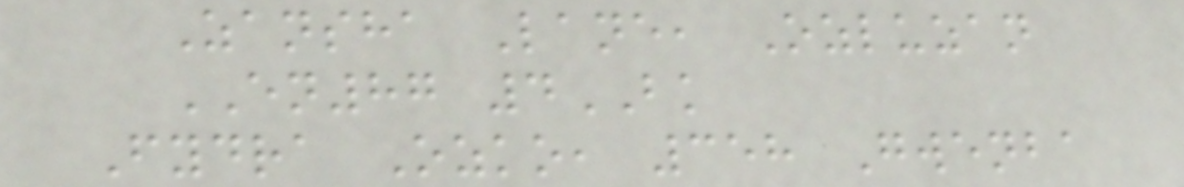Zansha Lane, Ozluzan
EN87 4BK
Fydra Ozko, 358 Gwenba
